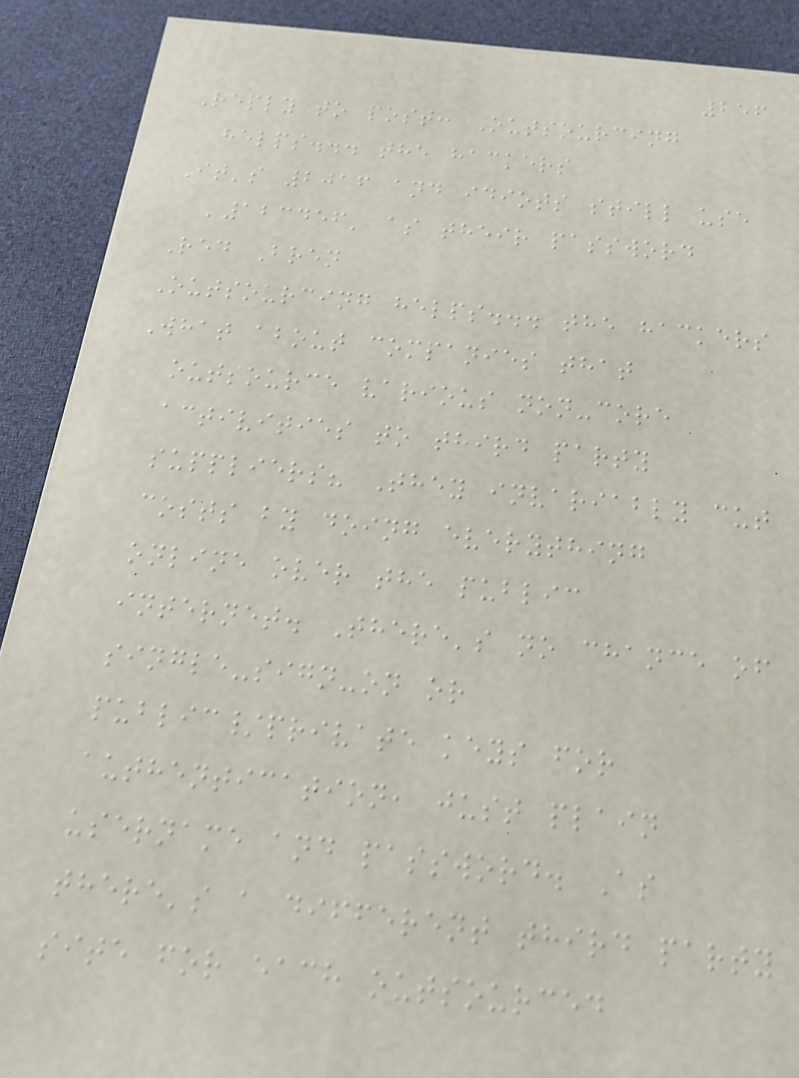256
Reply to post: Outsourcing
helps... the hackers
It's 2016 and idiots still use
'123456' as their password
Red Bren
Outsourcing helps... the hackers
What about companies that
outsource various non-core
activities to third party
suppliers? They invariably cut
costs by doing everything
online over the public
internet. There's no chance of
single-sign-on or
public/private keys for
authentication, just plain
username and password. As
there's a different third party
site for each outsourced
